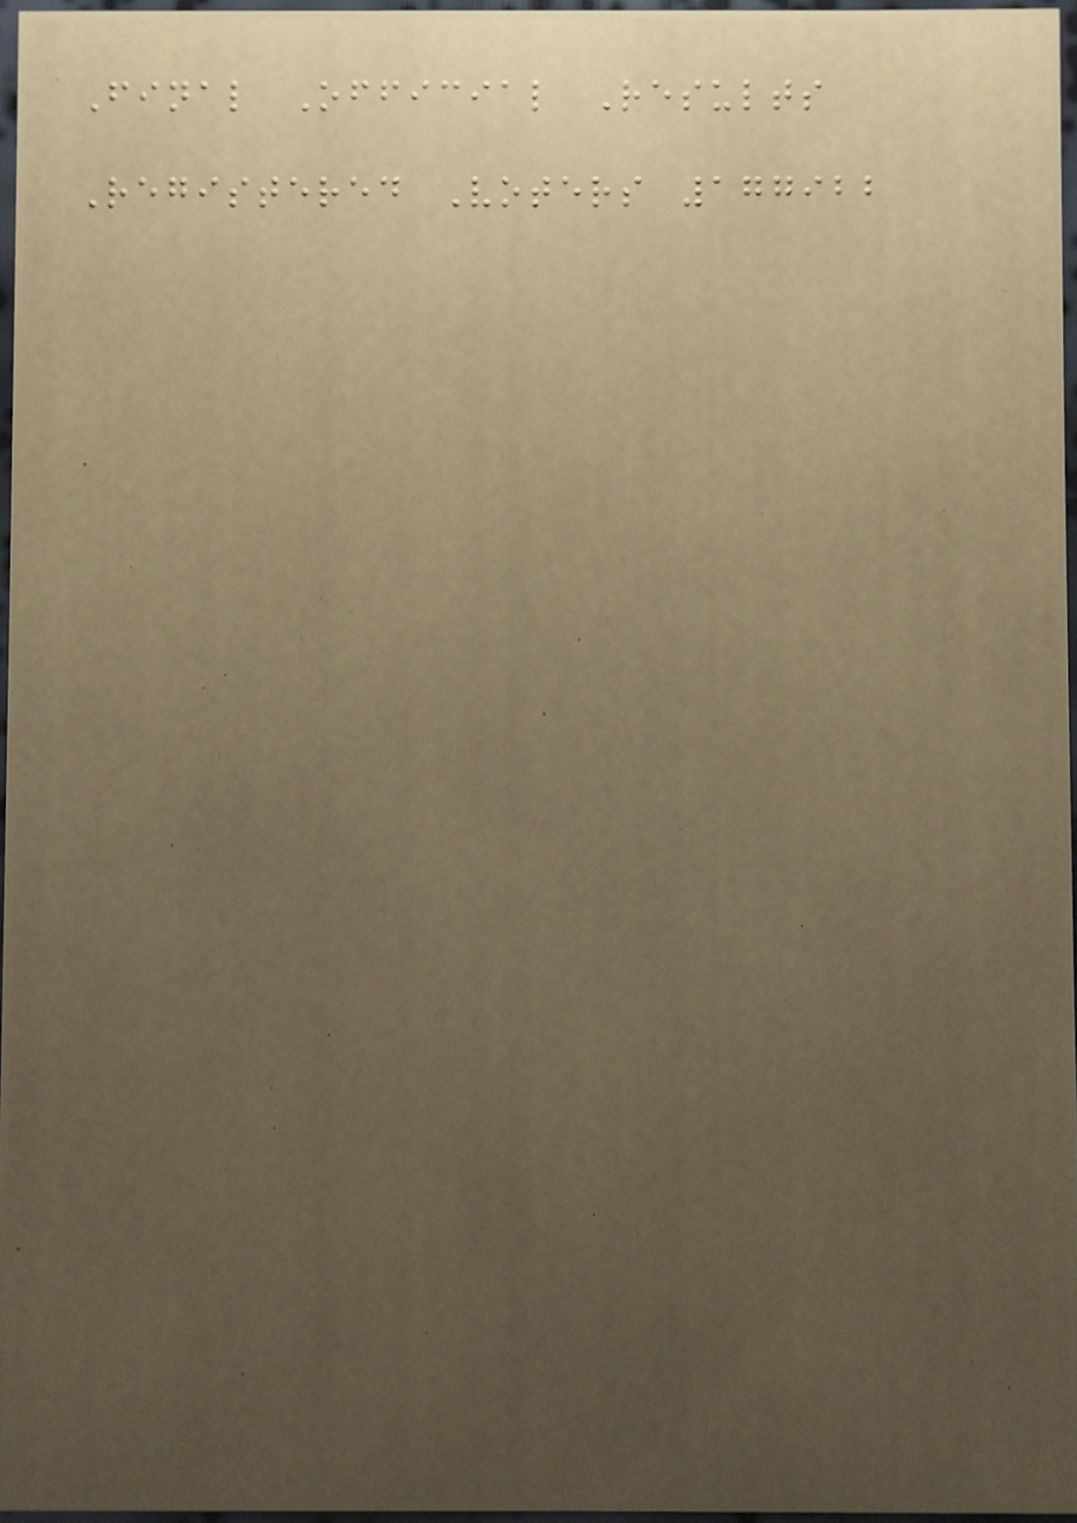Final Official Results
Registered Voters 177922
